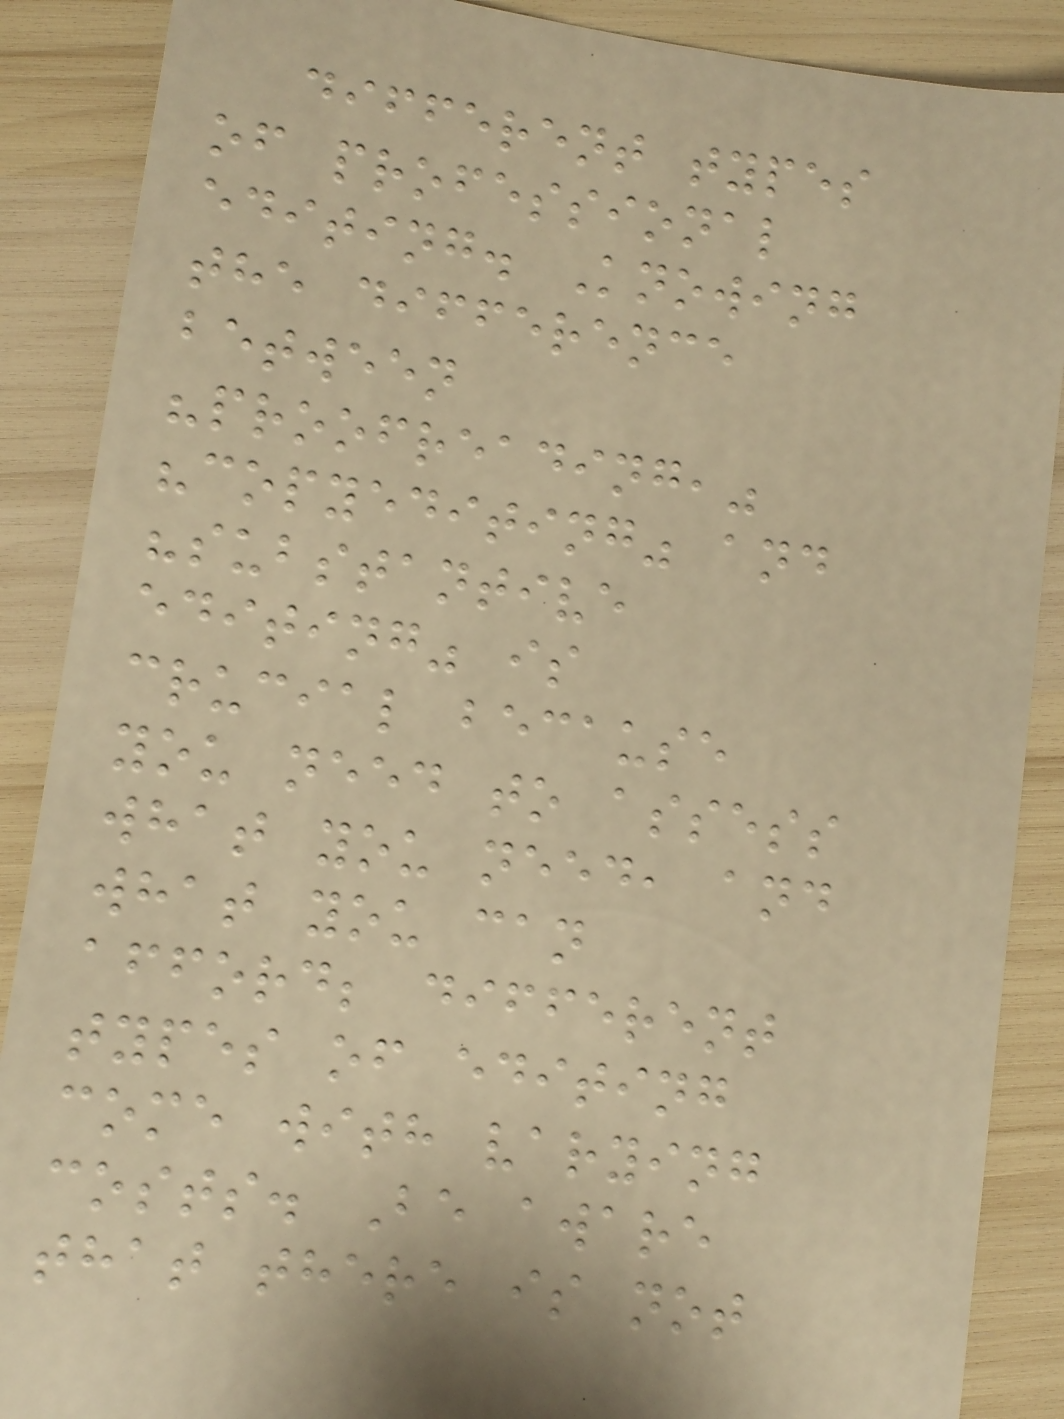different types
of professional
editing. Knowing
the difference
between
"proofreading,"
"copyediting" and
"substantive
editing" is
crucial because
you need to assess
what you need, and
what you can
afford; different
types of editing
come with varying
costs. Be aware
that there is not
